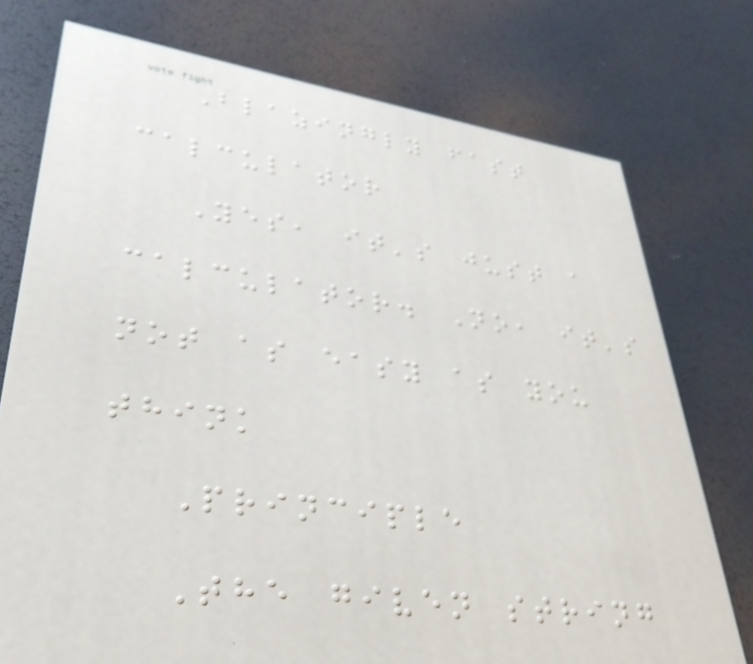Blazingly fast
calculator
Yes, it's just a
calculator. No, it's
not as easy as you
think
Principle
The given string
